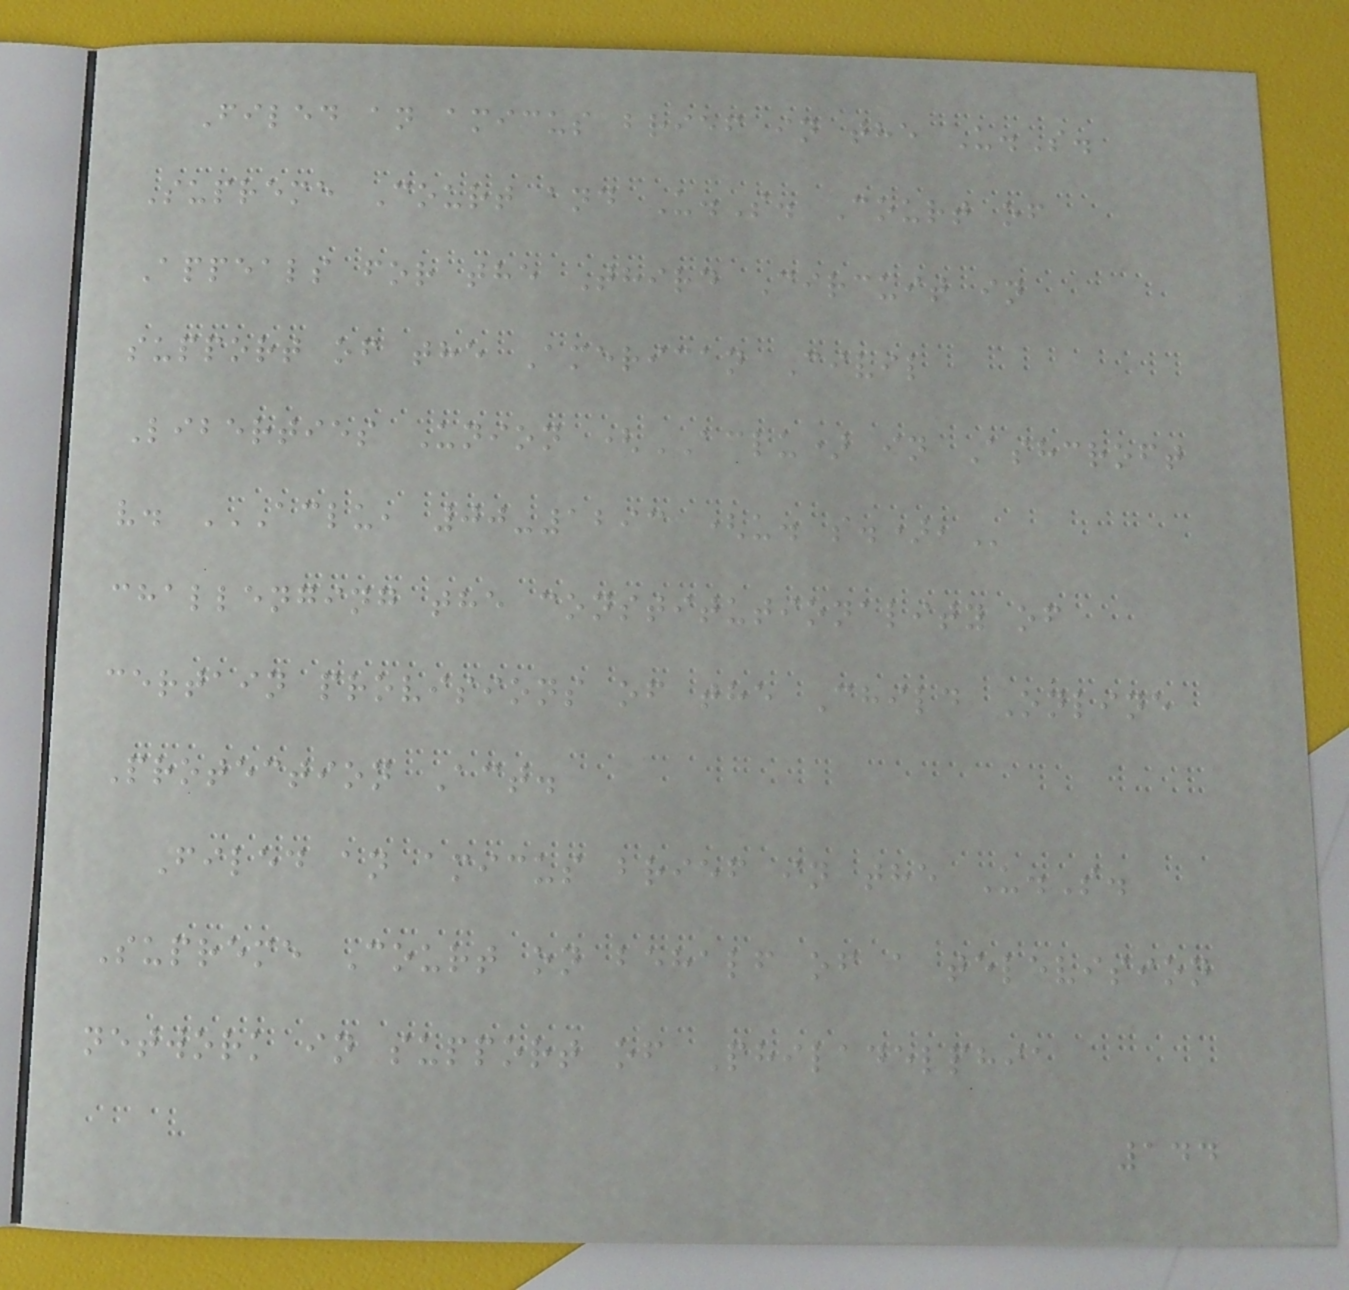Filed an amicus brief in the U.S.
Supreme Court and U.S. Court of
Appeals for the Third Circuit in
support of the American Civil
Liberties Union (ACLU) in Ashcroft
v. ACLU, 00-1293 (U. S.),
challenging the constitutionality of
certain provisions of the Child Online
Protection Act.
Filed an amicus brief in the U.S.
Supreme Court on behalf of a television
network in support of Philadelphia
144
